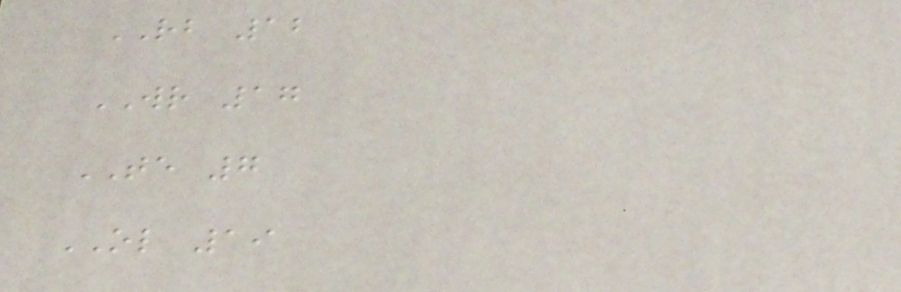RB 12
WR 17
TE 7
OL 19
